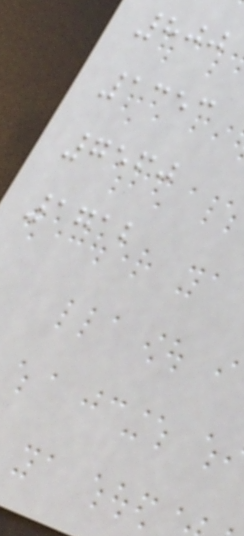800
1353
7560
1712
